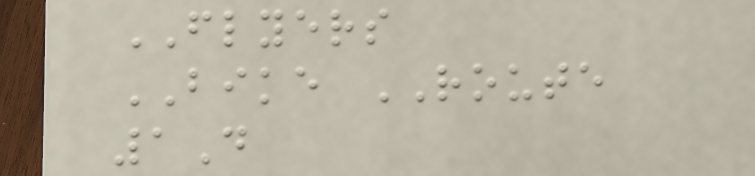FLYERS
BIKE ROUTE
1D
